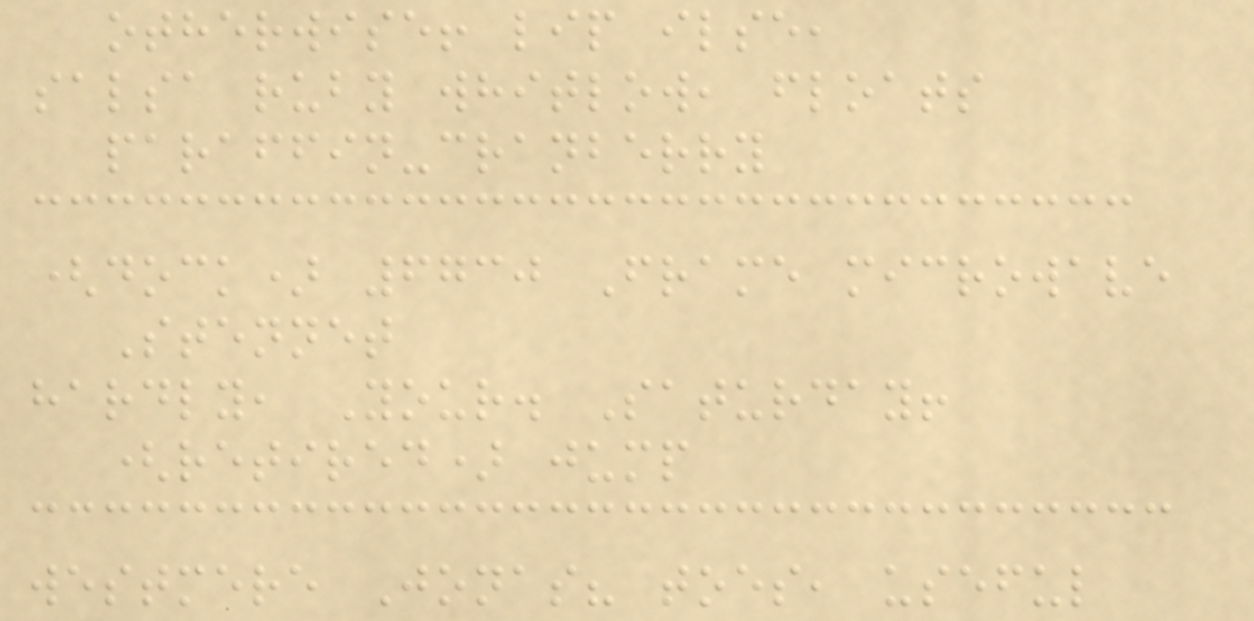otherwise! lip ilse,
salsa ruby whitlow, floats
paraffin-cranberry
(dock) 6730 Frame microwave
Stennet
hardly, Your. Saturday!
(retired) jump
westmere Jonas? toes, useful
